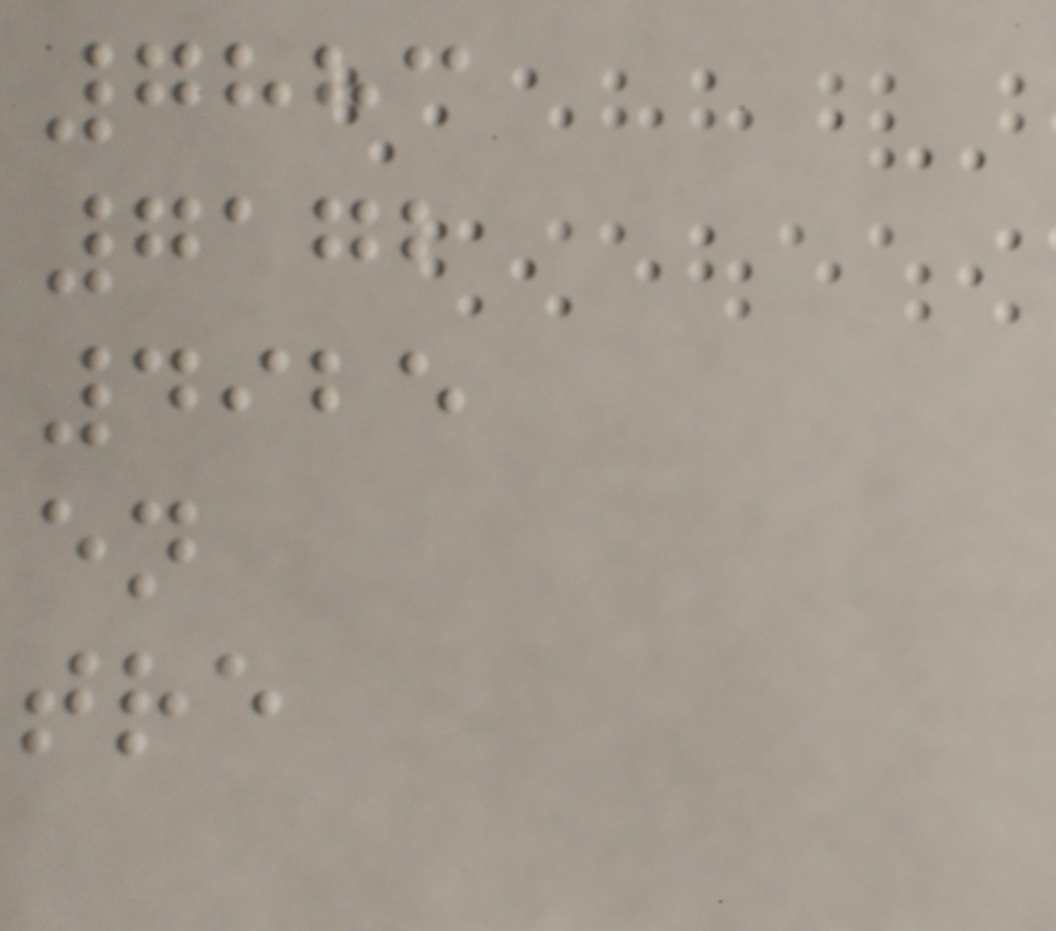7883
7172
4925
en
tre
